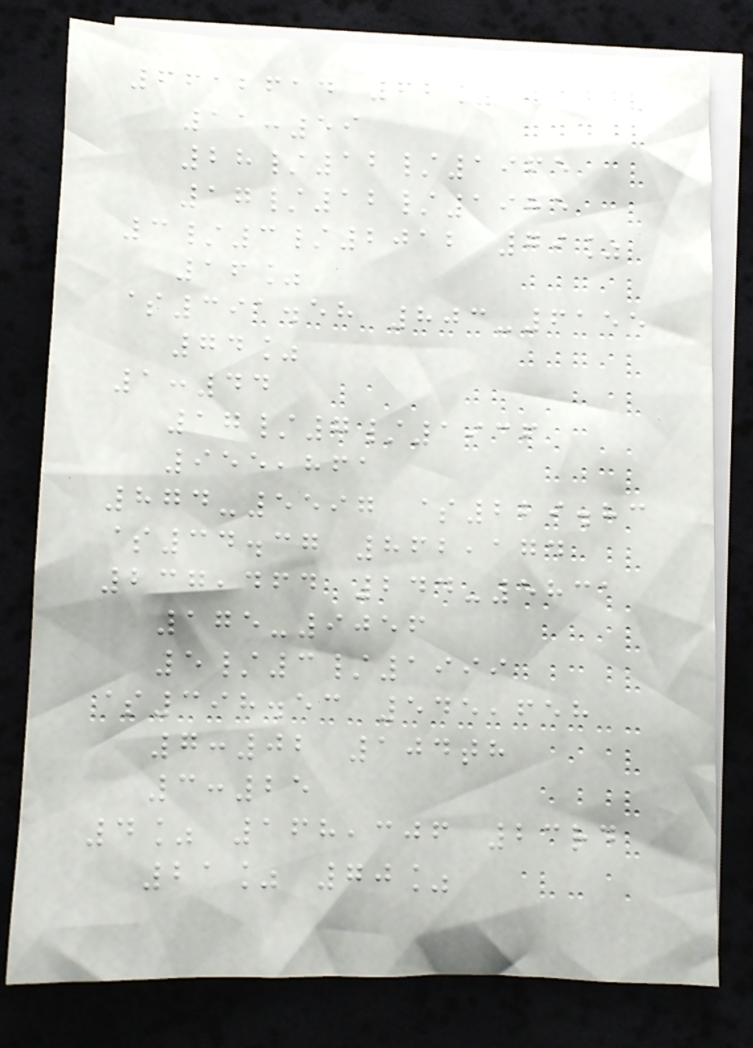6612614 62%
11:59
28/12/1965
17/12/1985
3/3/2012 79%
16%
$391.58 803-6155
74%
1:44
17/7/1936
955,861
874-5597 $229.83
$34.37 862,174
237,464 244-5831
175-9056
5/3/1999
$398.53 545,658
7:02 104th
3:25
4% 168,306 23rd
21% 70%
